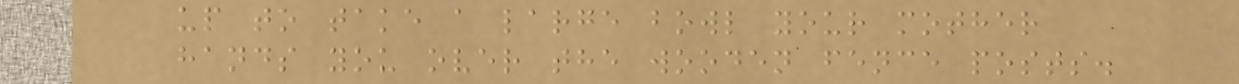up to take a large bowl your mother
hands you over the wooden fence posts.
